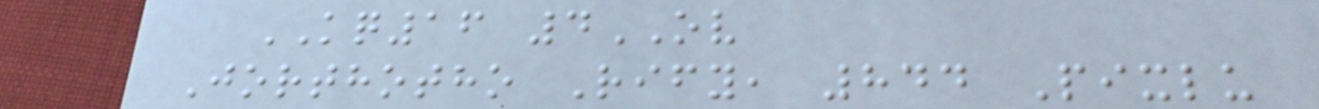KQ16 4OV
Jorthotho Rify, 844 Pixlu
